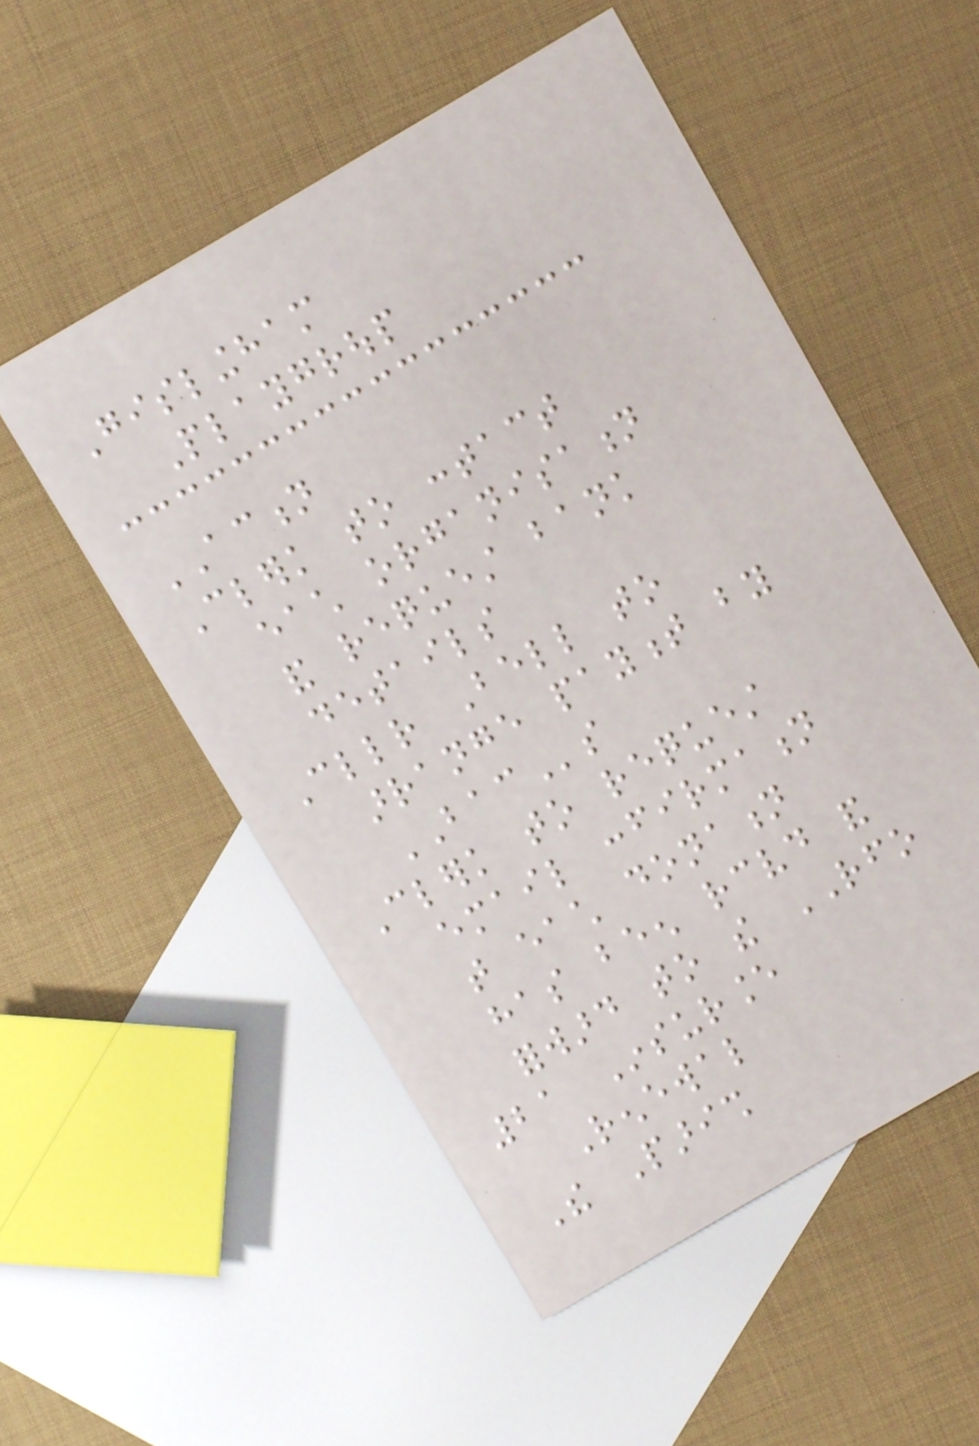Gislingham
Playgroup
ACTION
Clerk to contact
each organisation
and request bank
details
Cllr Bell to
arrange payment by
BACs
Clerk to request
email confirmation
that each donation
has been received and
forward to the RFO
21 Insurance
Renewal
The Parish
